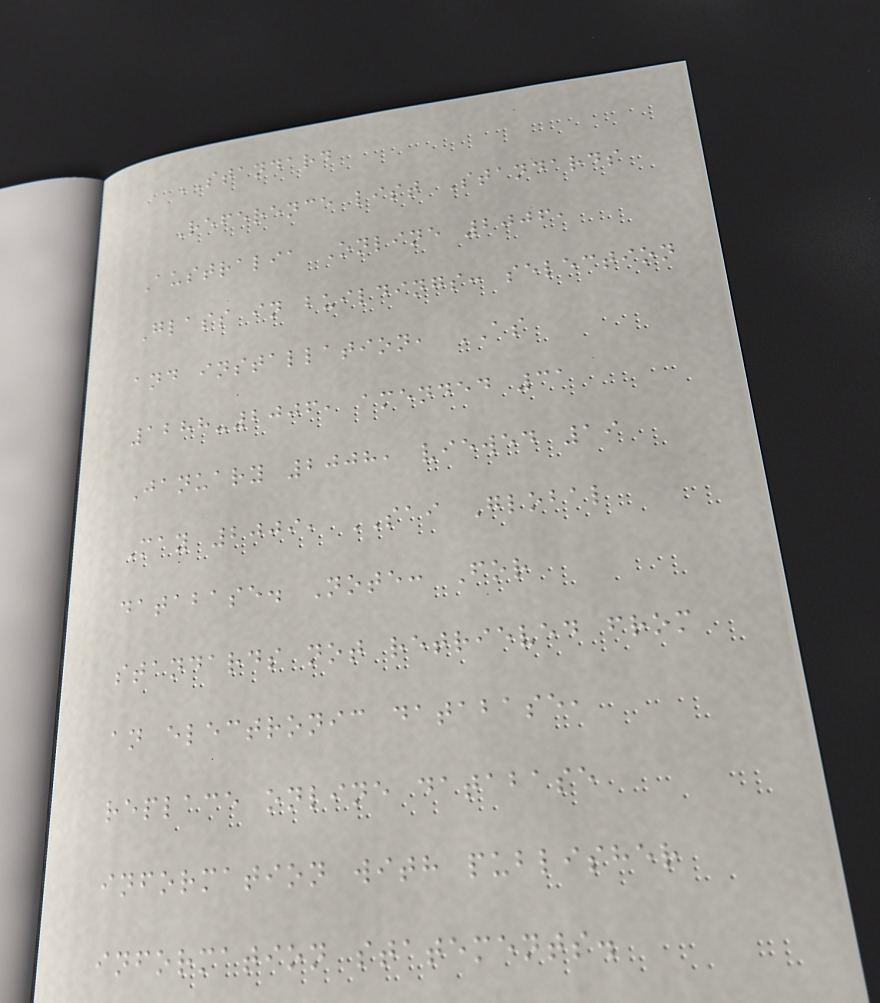STANDARD
Reference list Standards
Australia Online 2006,
Glass in buildings: selection
and installation, AS
1288-2006, amended 31
January 2008, viewed 19
May 2009, SAI Global
database. Note: For
standards not retrieved from
an electronic database,
replace online database
information with publisher
information statements.
